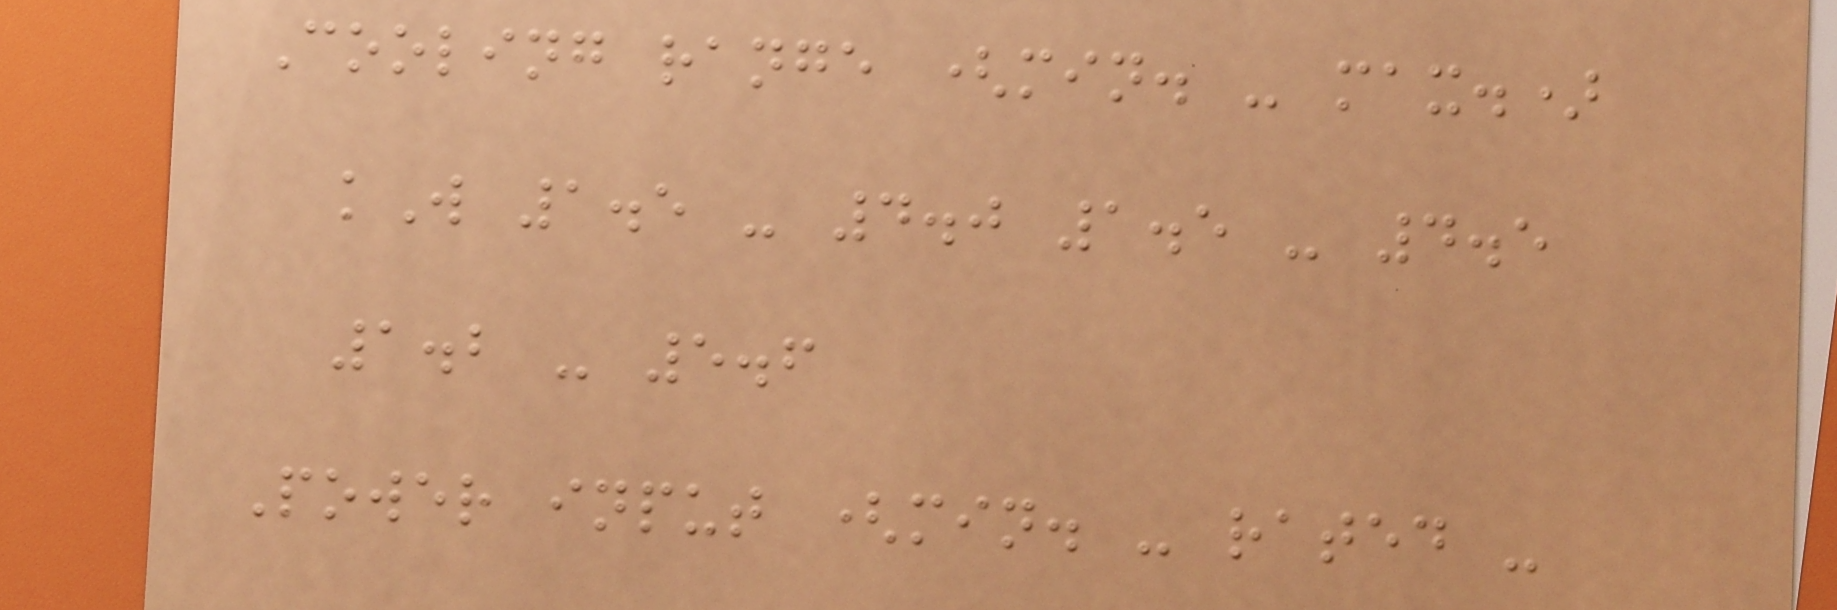Cooling range (min. - max.)
kW 1.5 - 4.0 1.5 - 4.5
1.2 - 5.6
Power input (min. - rated -
